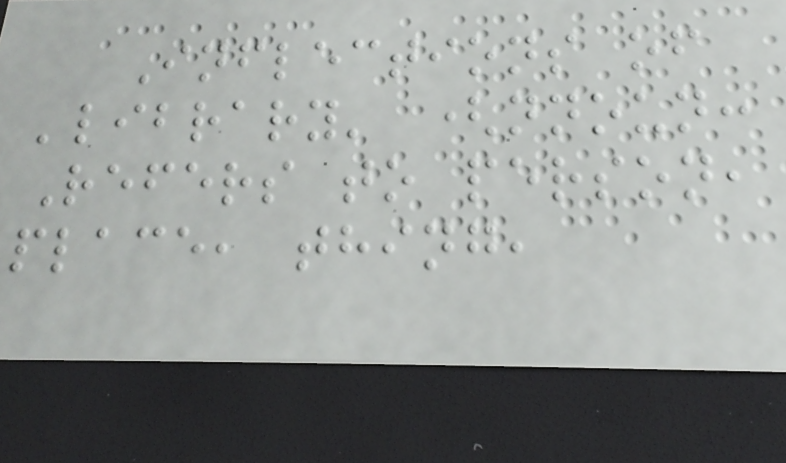Inflections of
'library' (nnoun:
Refers to person,
place, thing,
